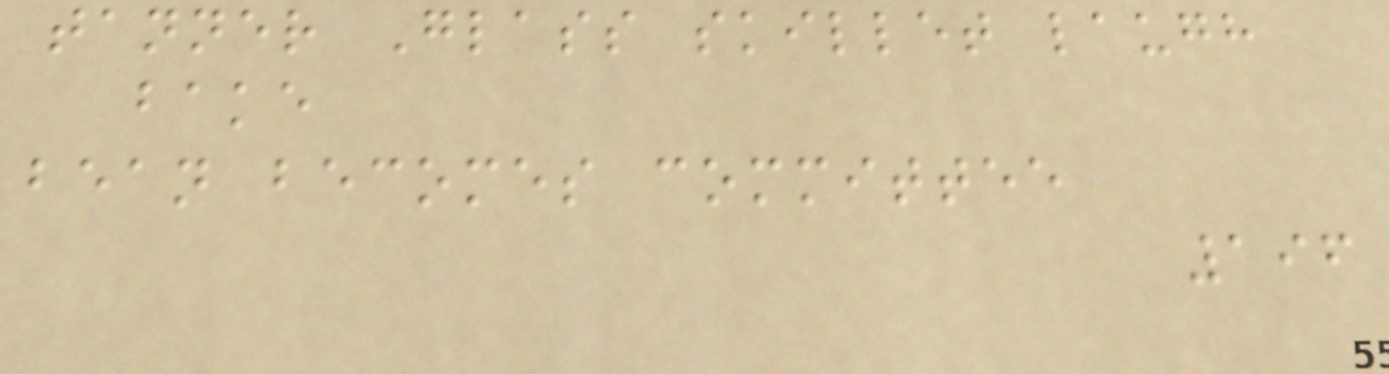tanner Glass skillet laugh
bake
bean becomes committee
196
